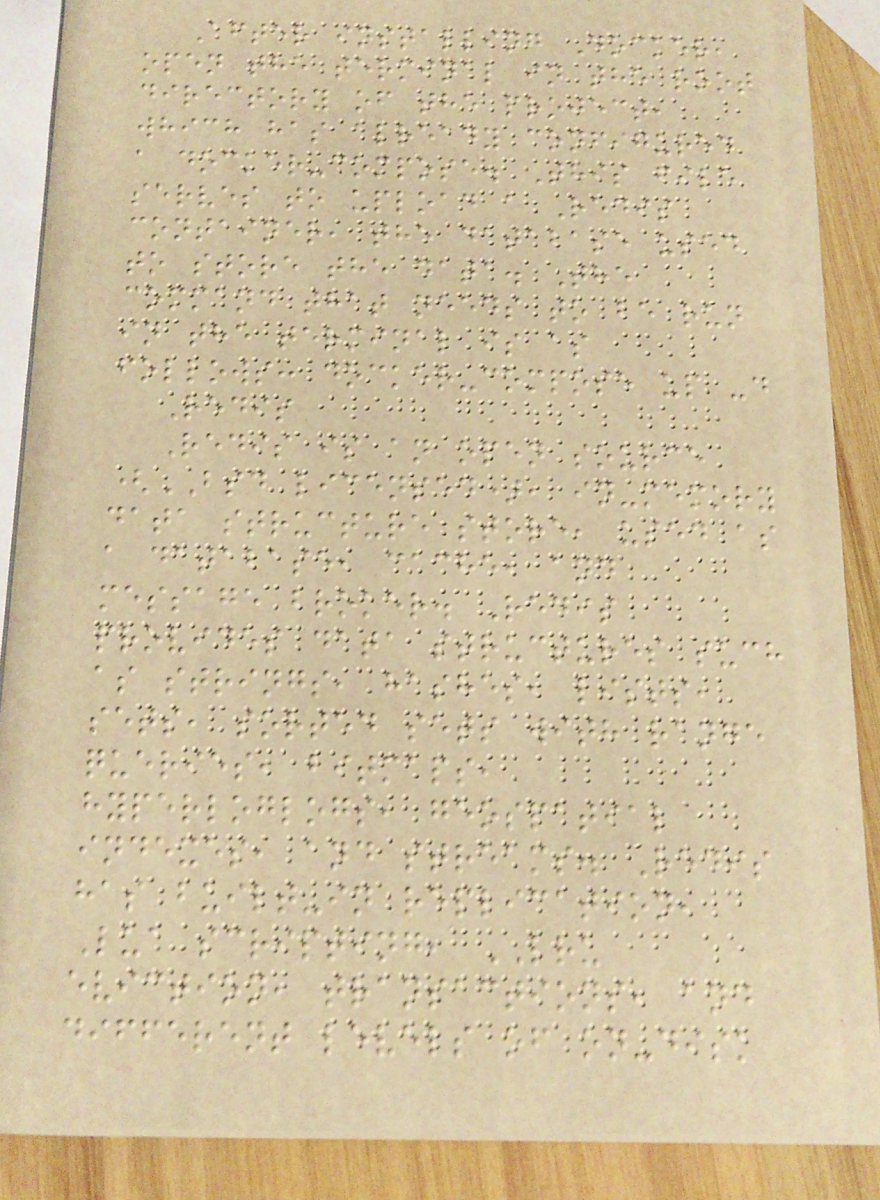After installing Docker,
open the terminal in the root
directory of the project,
which has already configured
a docker-compose. This file
serves to upload a Redis
container, the database used
to store the data. The
command that needs to be run
in the terminal is as
follows: docker-compose up -d
Redis
Redis is an open source
(BSD licensed), in-memory
data structure store, used as
a database, cache, and
message broker. Redis
provides data structures such
as strings, hashes, lists,
sets, sorted sets with range
queries, bitmaps,
hyperloglogs, geospatial
indexes, and streams. Redis
has built-in replication,
Lua scripting, LRU
eviction, transactions, and
different levels of on-disk
